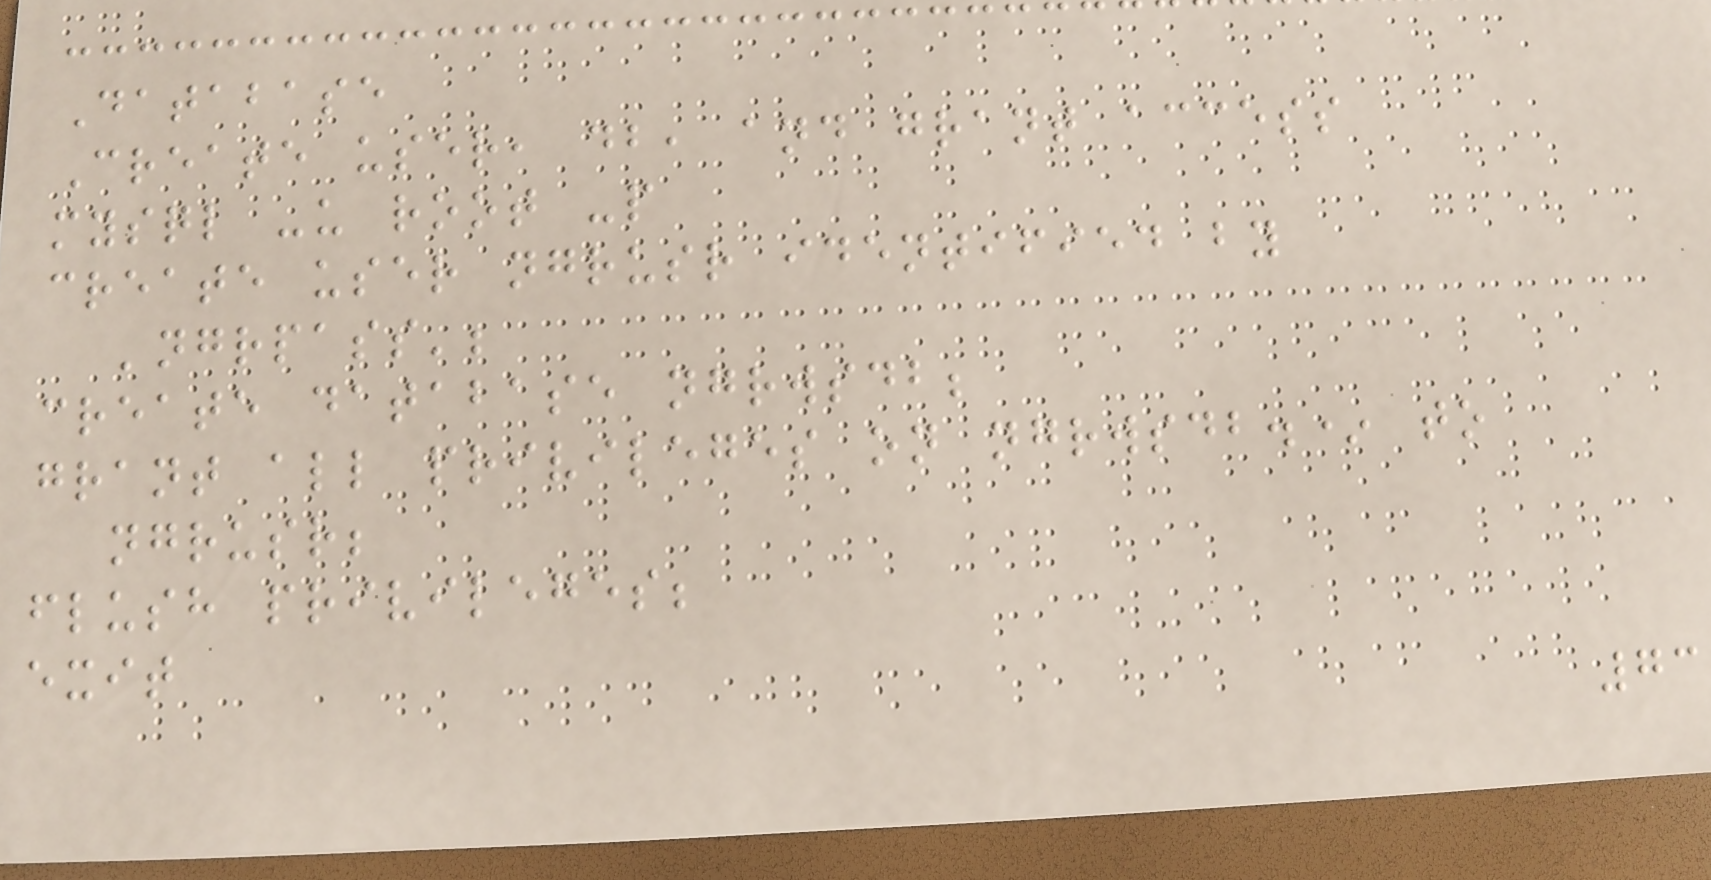Database
Create user, db, and grant access
mysql -u root -p
create user ngrusr identified by
'ngrpass';
create database ngrwsdb;
grant all privileges on ngrwsdb.* to
ngrusr;
flush privileges;
exit
73
